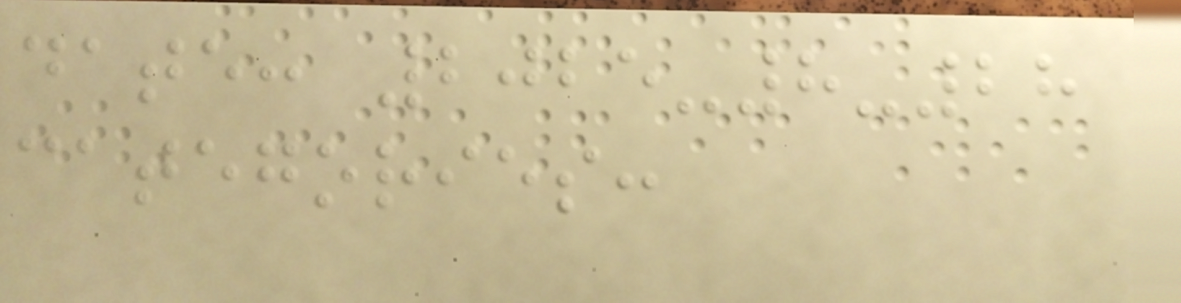date: 2025-8-28
categories:
